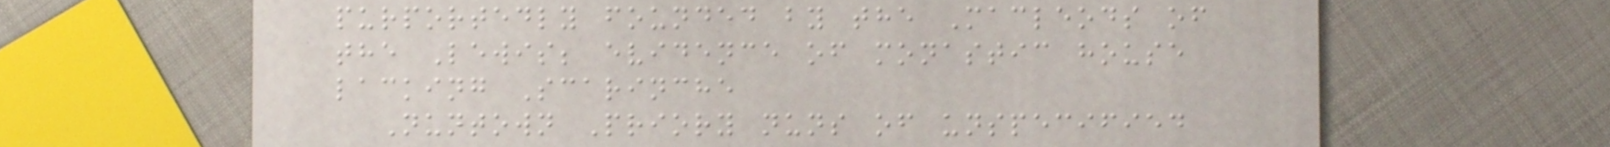purportedly founded by the Macleods of
the Lewis; evidence of monastic house
lacking Scarinche
Nuntown Priory nuns of unspecified
